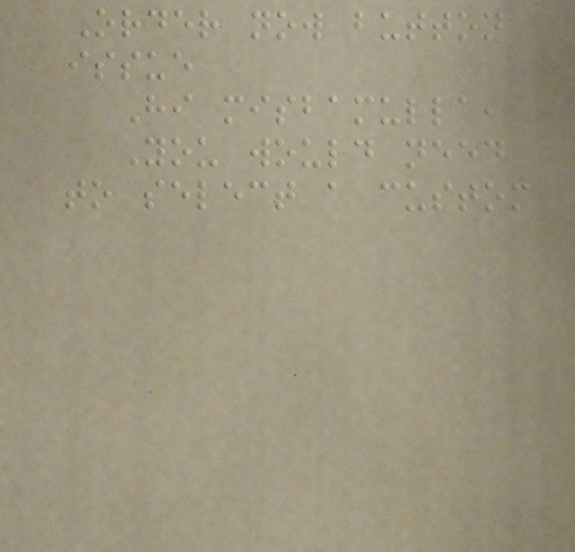Order now button
issue
Hi misbamulla,
You would need
to select a custom
